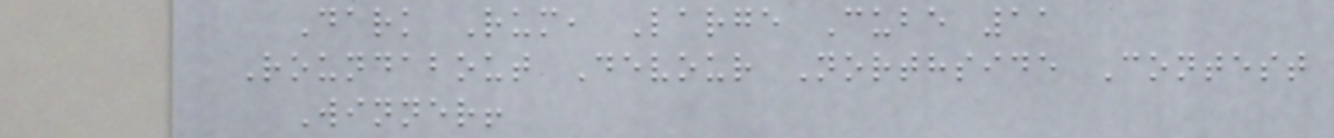Dark Rum, Large Cube 11
Roundabout Devour Northside Contest
Winner!
